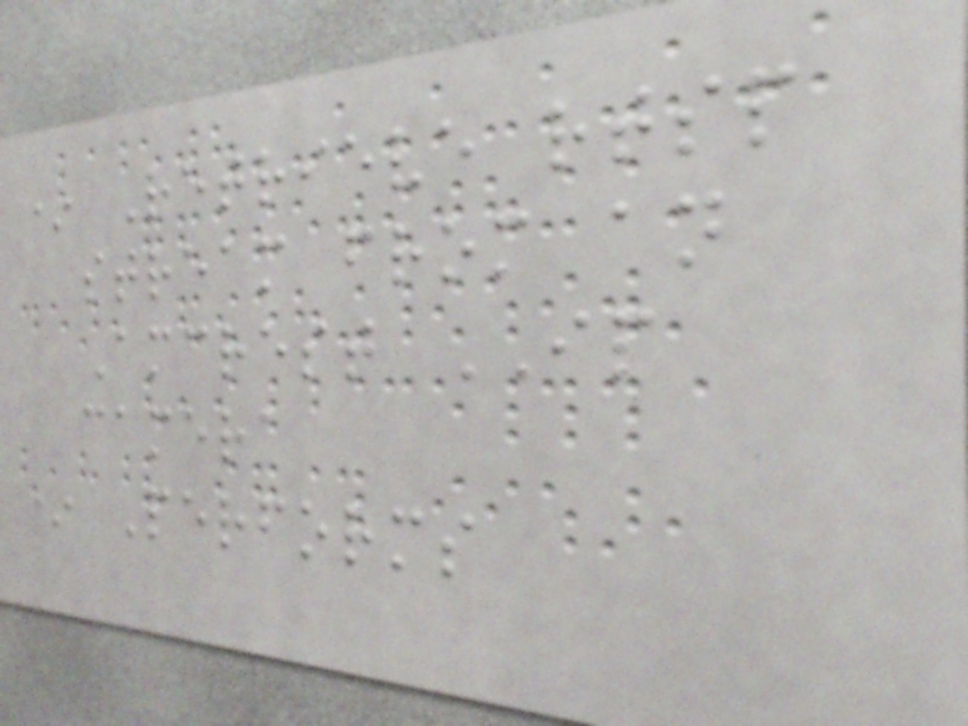* Retrieve rtsp
stream from an
Amcrest IP
camera
* Performs
